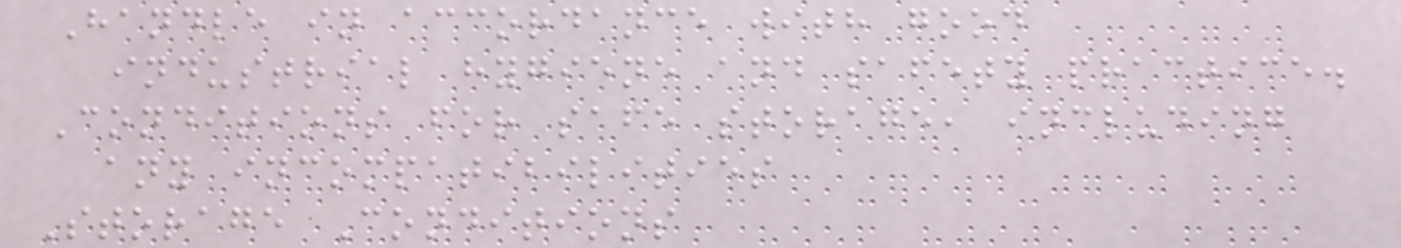Handle in accordance with good
industrial hygiene and safety practice.
Conditions for safe storage, including
any incompatibilities
Storage Conditions
